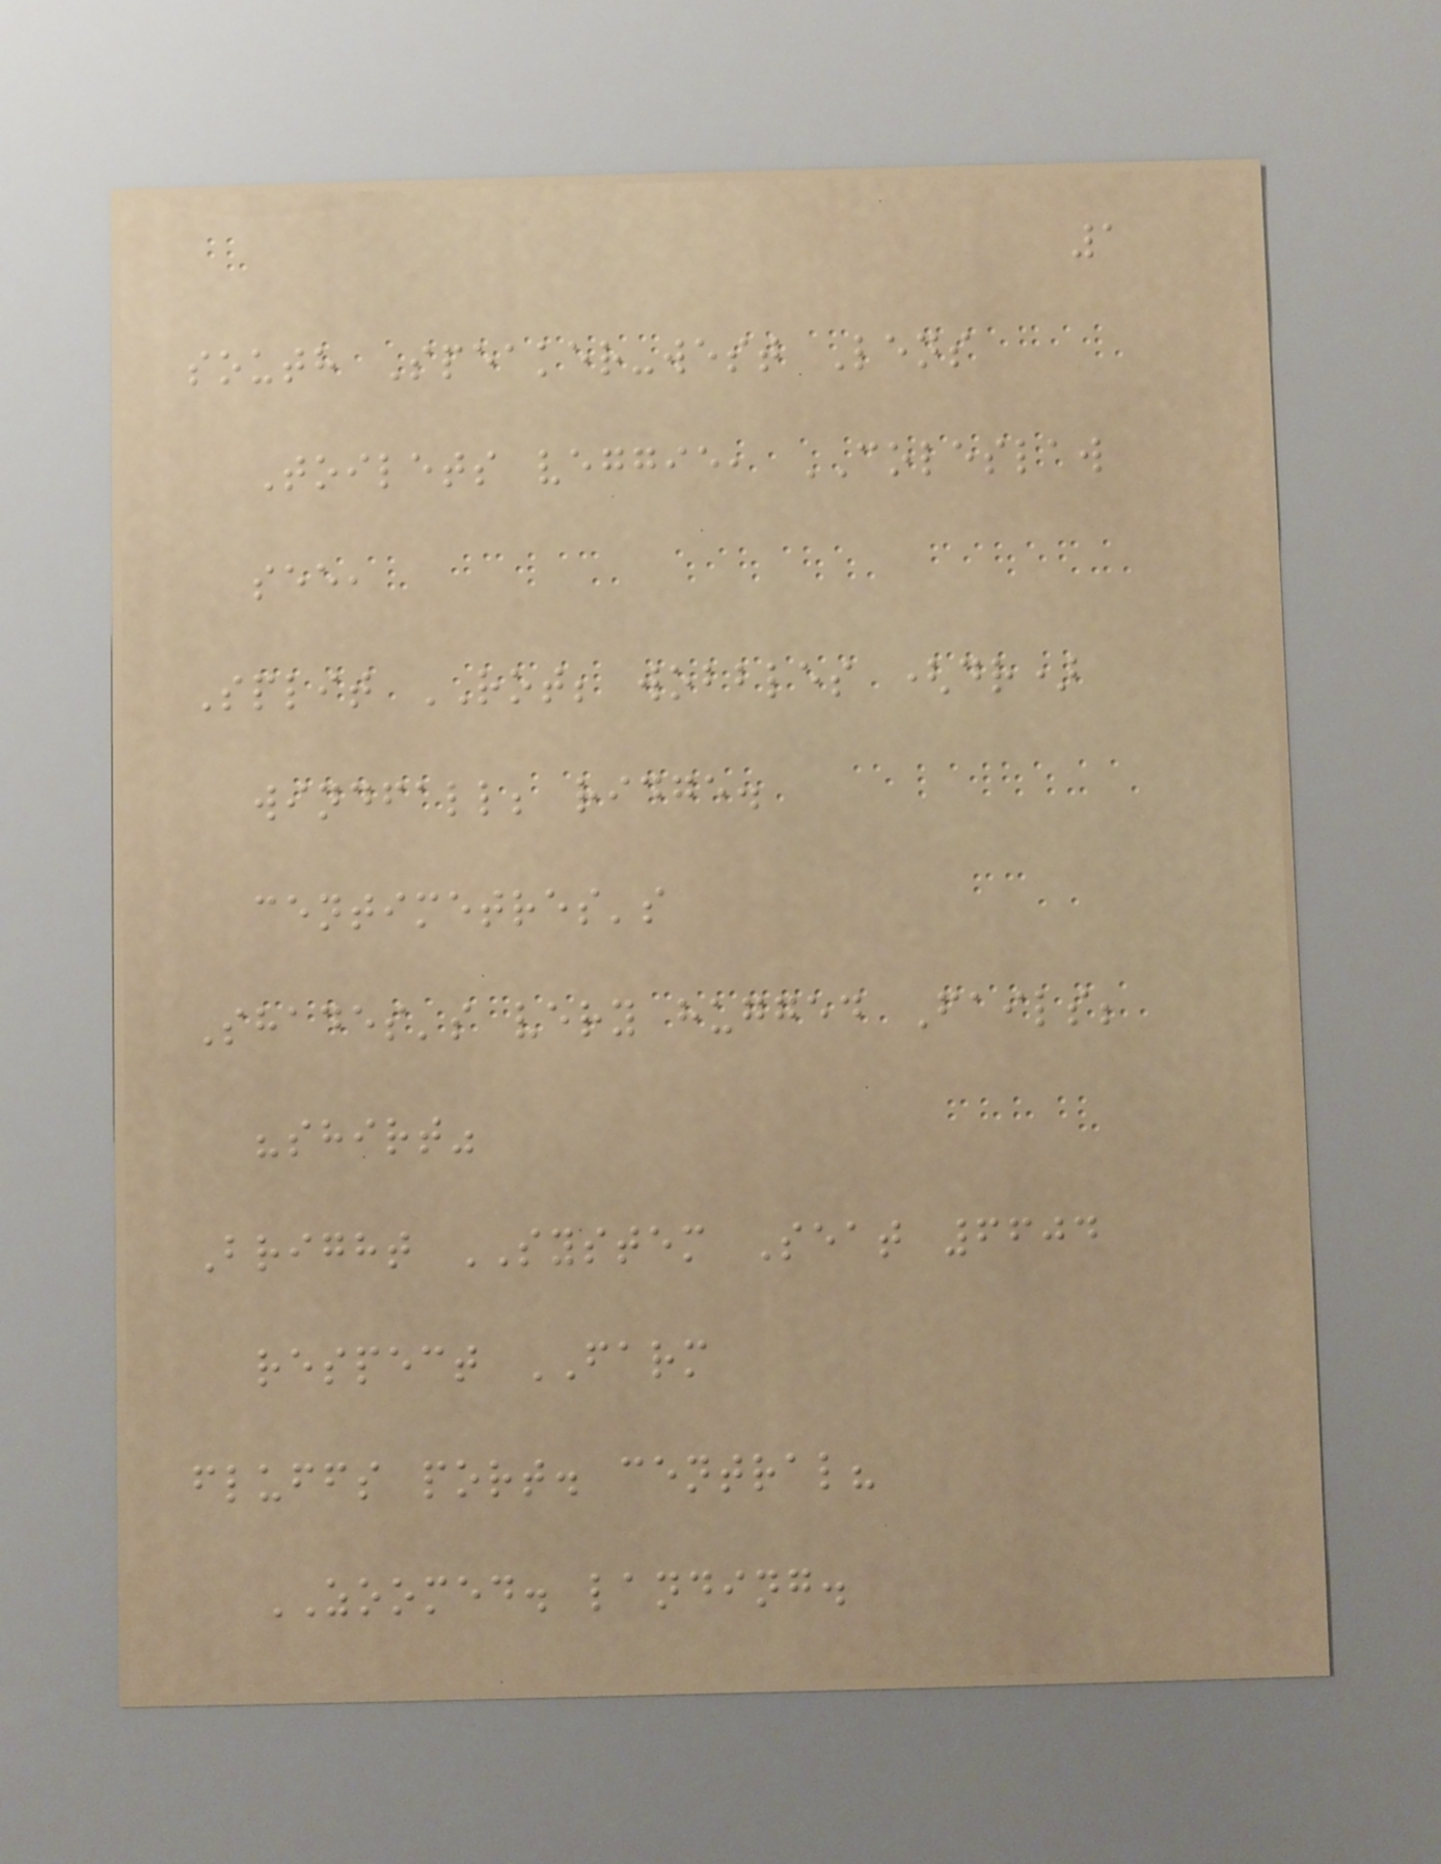1
south Speaker-west Lens
Toilets veggie, COLESLAW
see,
Split ROT; wobbles (dr)
windfall; ridge.
centimetres's
Shades's very hugged Fails;
"shirt"
Bright SYSTEM Seat 6604
respect FARM
fluffs port. central?
ZOOMED. landing.
